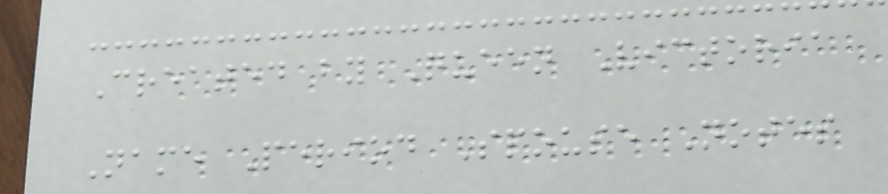Created by Queen Victoria
Name Period Spouse Notes
